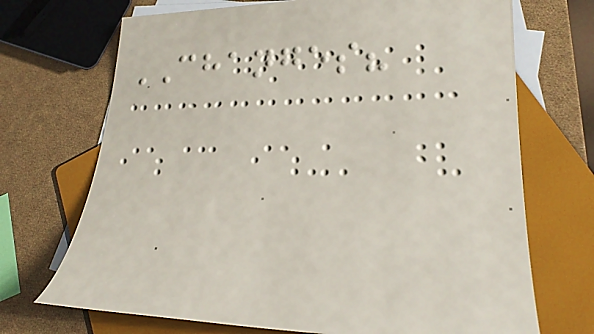CHANGES?
